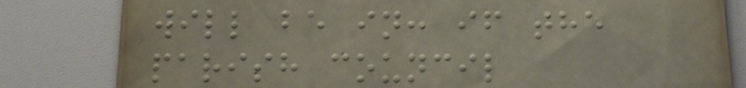will be in: if the
parish council
